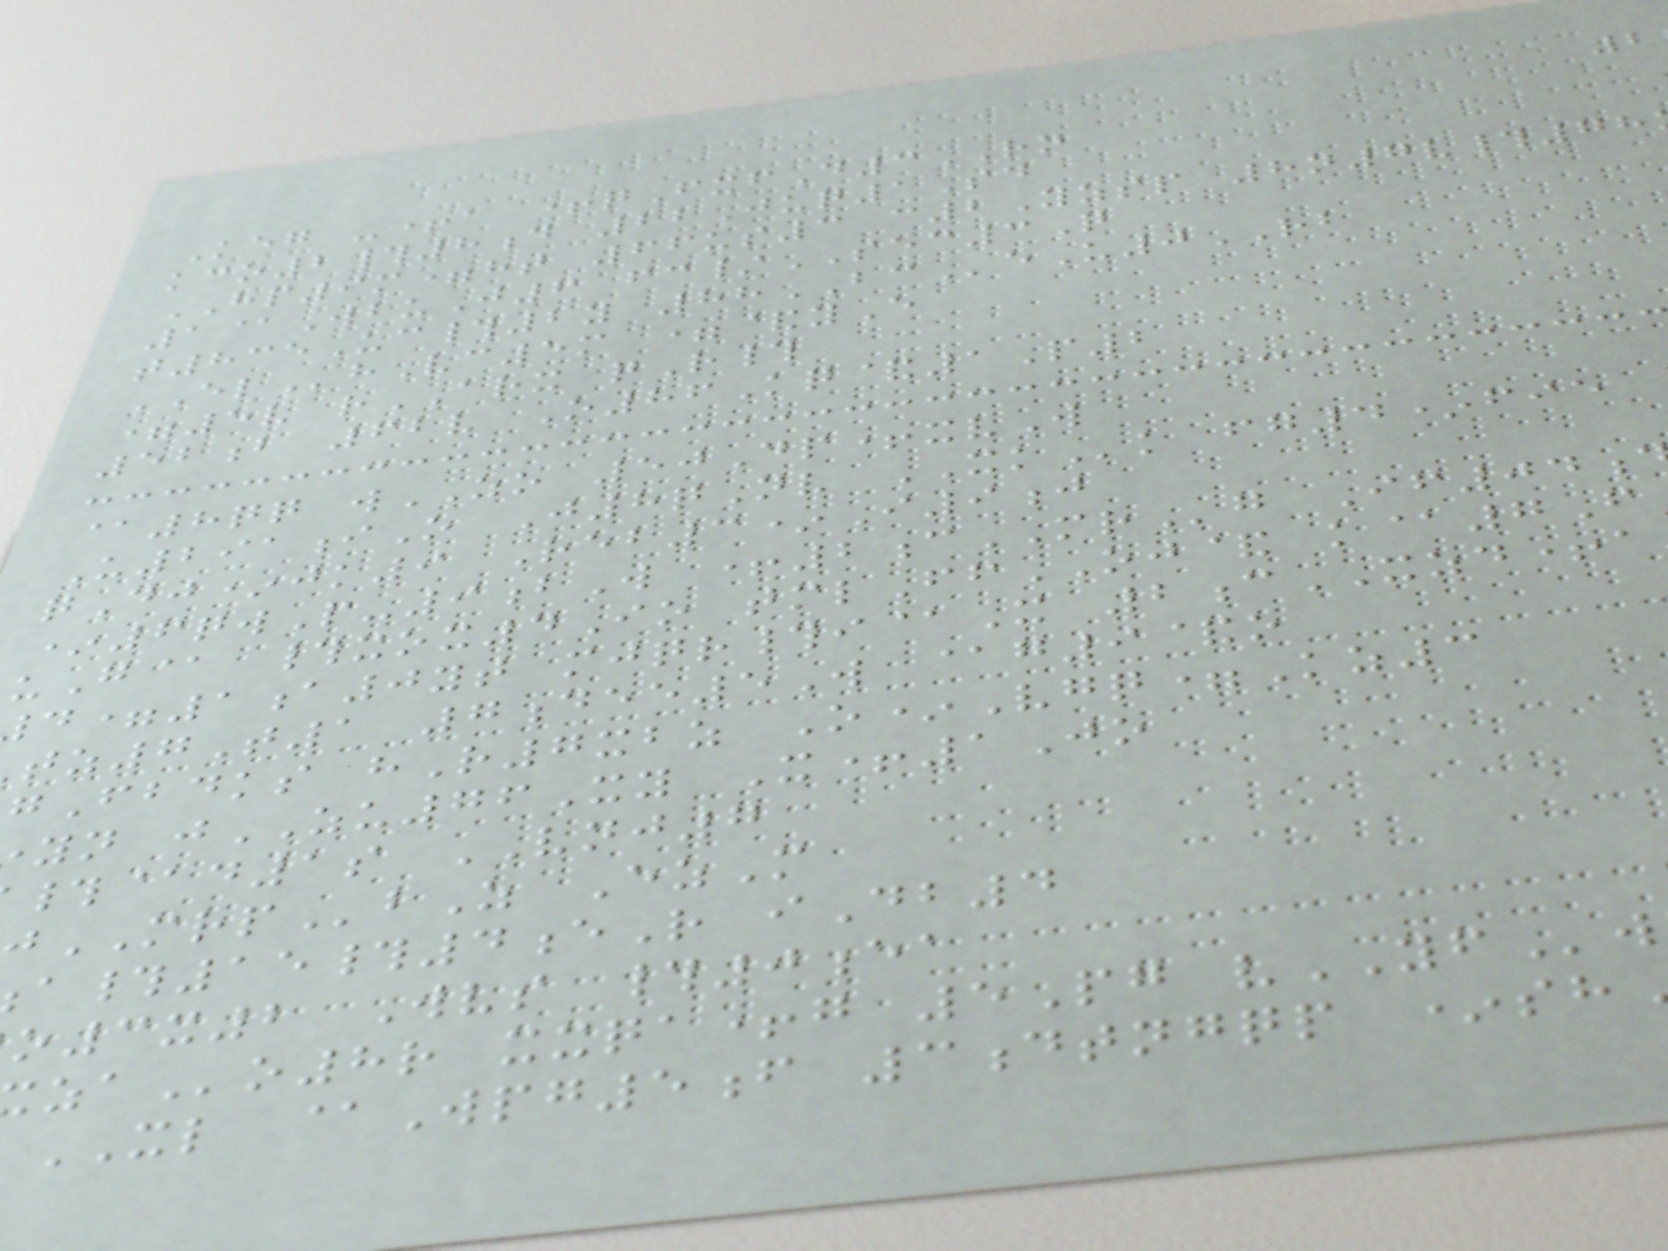Keg -+a +qFxfD3RN
kco2#8d 22Juq1Sd
HP9m=ht 66us3 c2Yzsp 8n7v#78
1@WbuJ6 fc/SEC3Q
t835Uc#2y 88BCeU0RB
ELhVc5m =&yE
=5v rARX qR#
52b 62v O86Kq&1P2
@8qq wZO 50Dp+xvW
U291iO J8qNv XKk fg4*fie
qDj*jk9 Reb3*I9j
*6qwP-9bW +2cMRg If04
uG@ #xox4Io tmlFfOJ& k@7F
=1a0yt mjqr#i@X 2cXZD+a
z7T1 7dee5W @g9&o
Fbdks hR7xbz O*Vgq=Kz3
yn jZU76Xy X+1Jo
#@d1s VNJ7
MRPbZ EzM
a#15#4eR iDb4
o3x2 Wvs #0ea
o8r xxqa+g 5Pg vYFw
XL @Wpg5f 3dtngqp *sh
